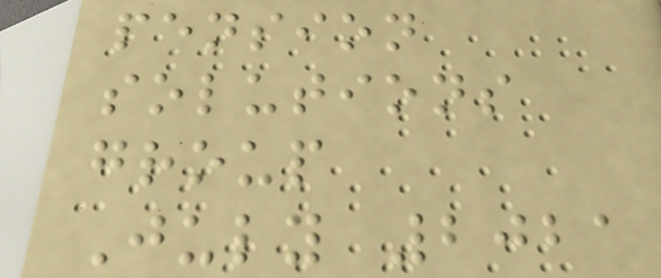pension
solutions
group
July 2021
